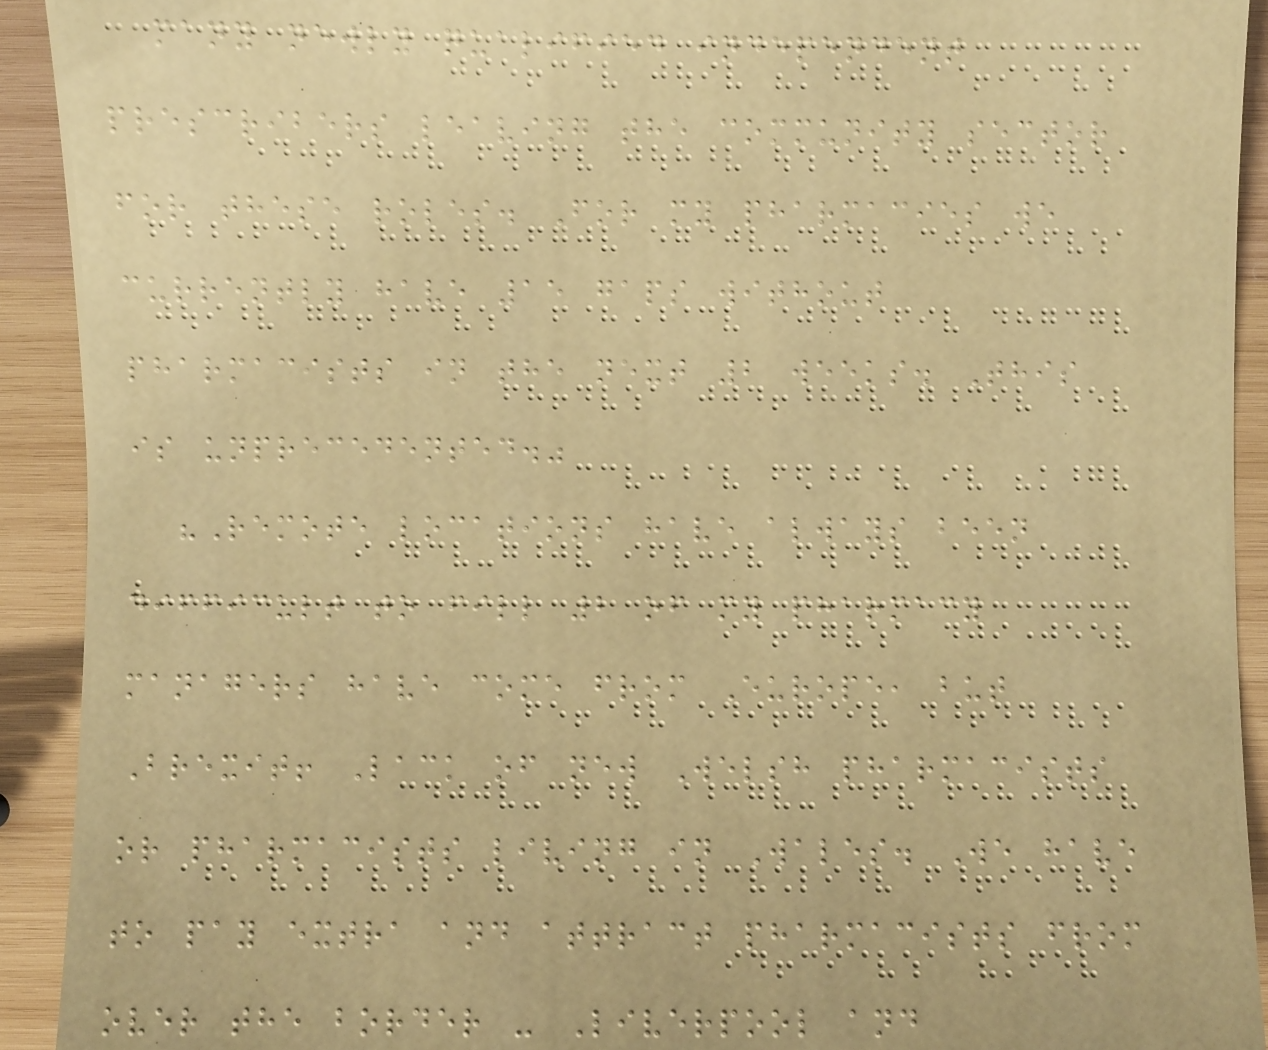many newly qualified independent
prescribers leaving the community sector
for these roles. For my pharmacies we
currently have 15 gaps without
pharmacists in the next 2 weeks. This
is unprecedented."
"Remote locations have always been
difficult to fill 2 of my pharmacy
managers have come from Europe, but
Brexit! Lack of new Welsh pharmacists
or pharmacists living in Wales. We have
to pay extra and attract pharmacists from
over the border - Liverpool and
